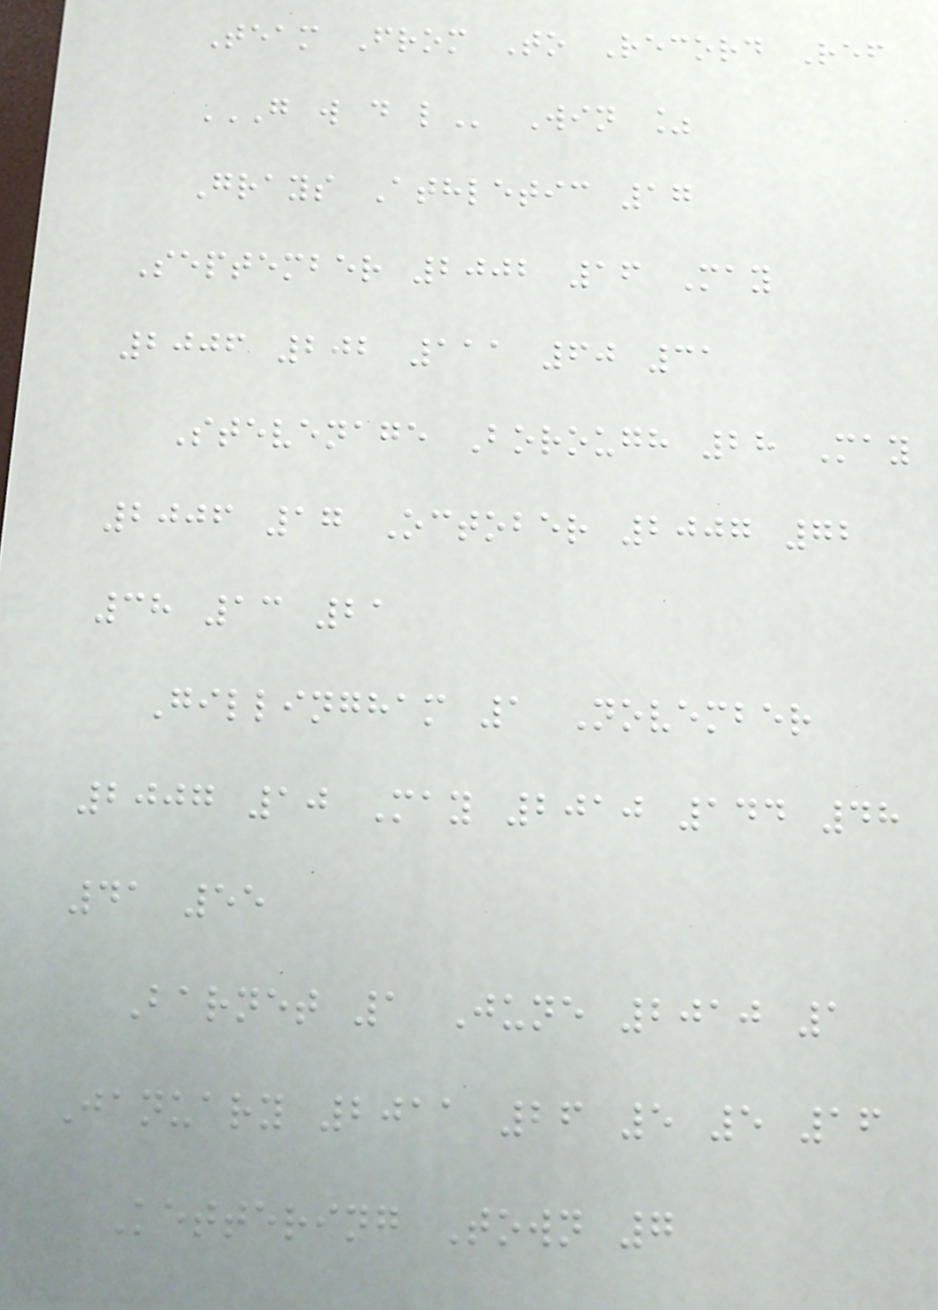Team From To Record Ref
G W D L Win %
Grays Athletic 17
September 2002 16 May
2006 202 111 60 31
Stevenage Borough 28 May
2006 17 October 2007 72
38 13 21
Gillingham 1 November
2007 10 May 2010 144 48
41 55
Barnet 1 June 2010 1
January 2011 26 5 5 16
Kettering Town 7
